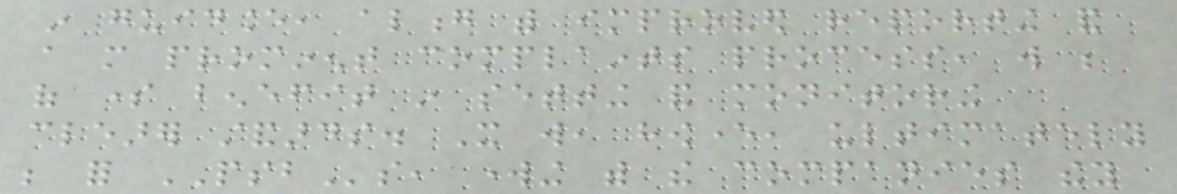in guidance, along with improved reporting and
a more prominent complaints process, will be
of some benefit in setting and monitoring
clearer standards. It will, however, ultimately
be for PSBs, working with the companies they
